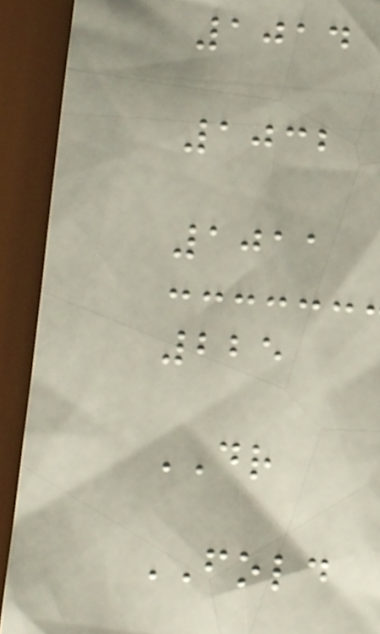1014
1032
1011
225
DR
FOLD
